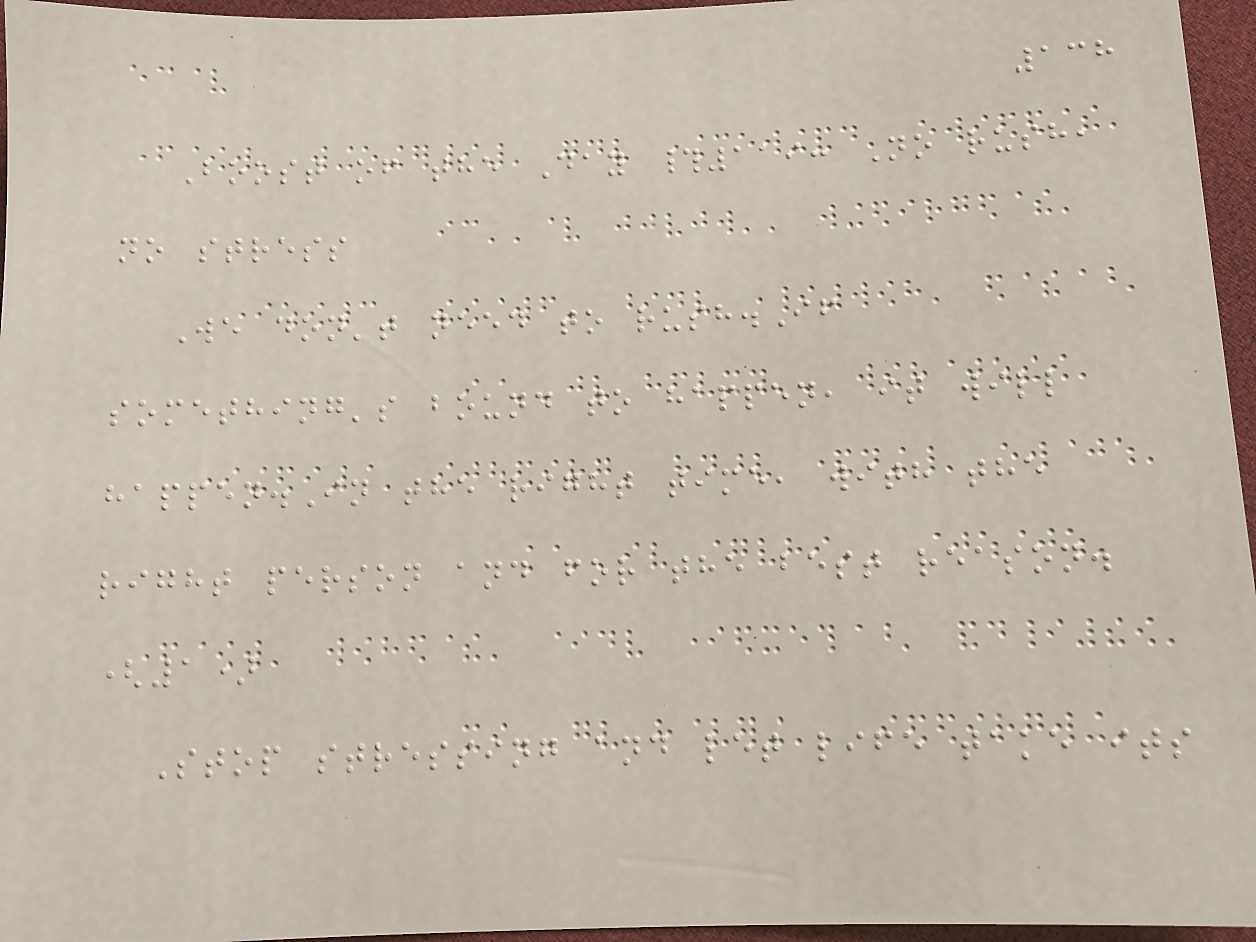138
Boost of the Day #119: No rush,
no stress
We don't need to rush.If
something's bound to happen, it will
happen.In the right time, with the
right person and for the best reason.
(1)
Stop stressing and let life take its
